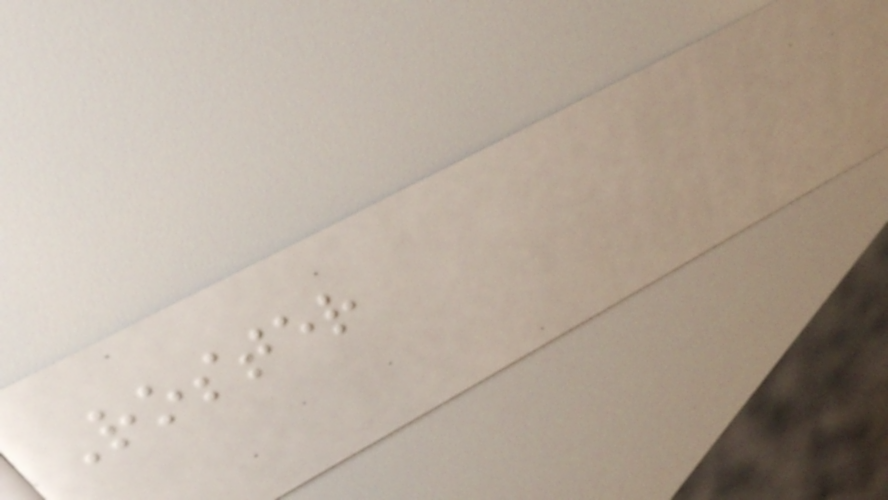Roster
